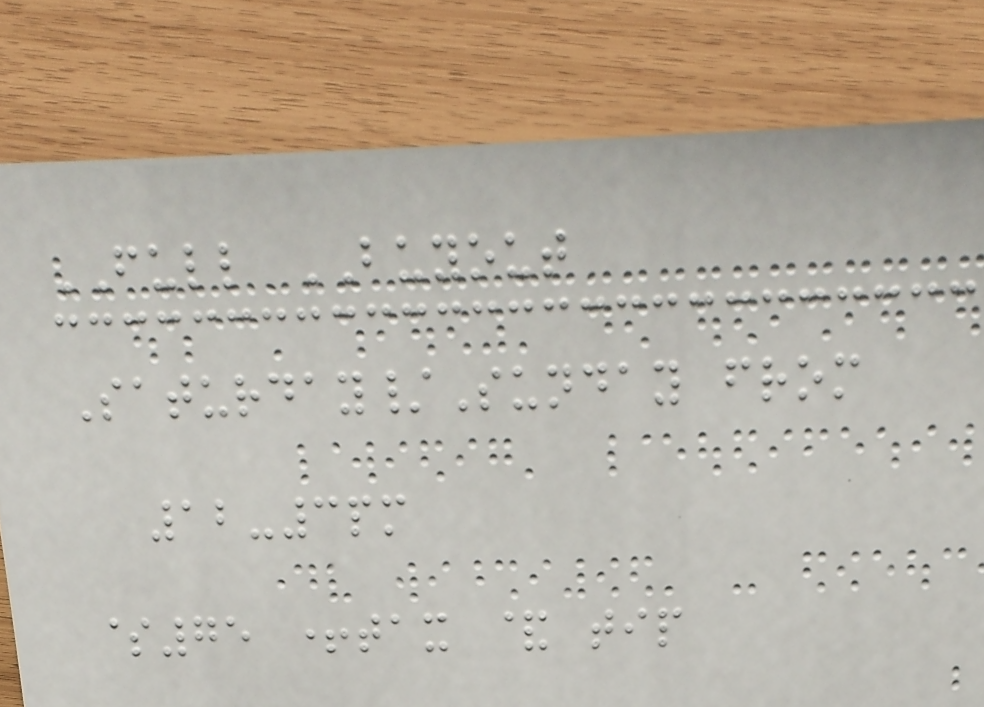FULL BUYOUT
Saturday/Sunday from
12-3pm
$75 +tax & tip
